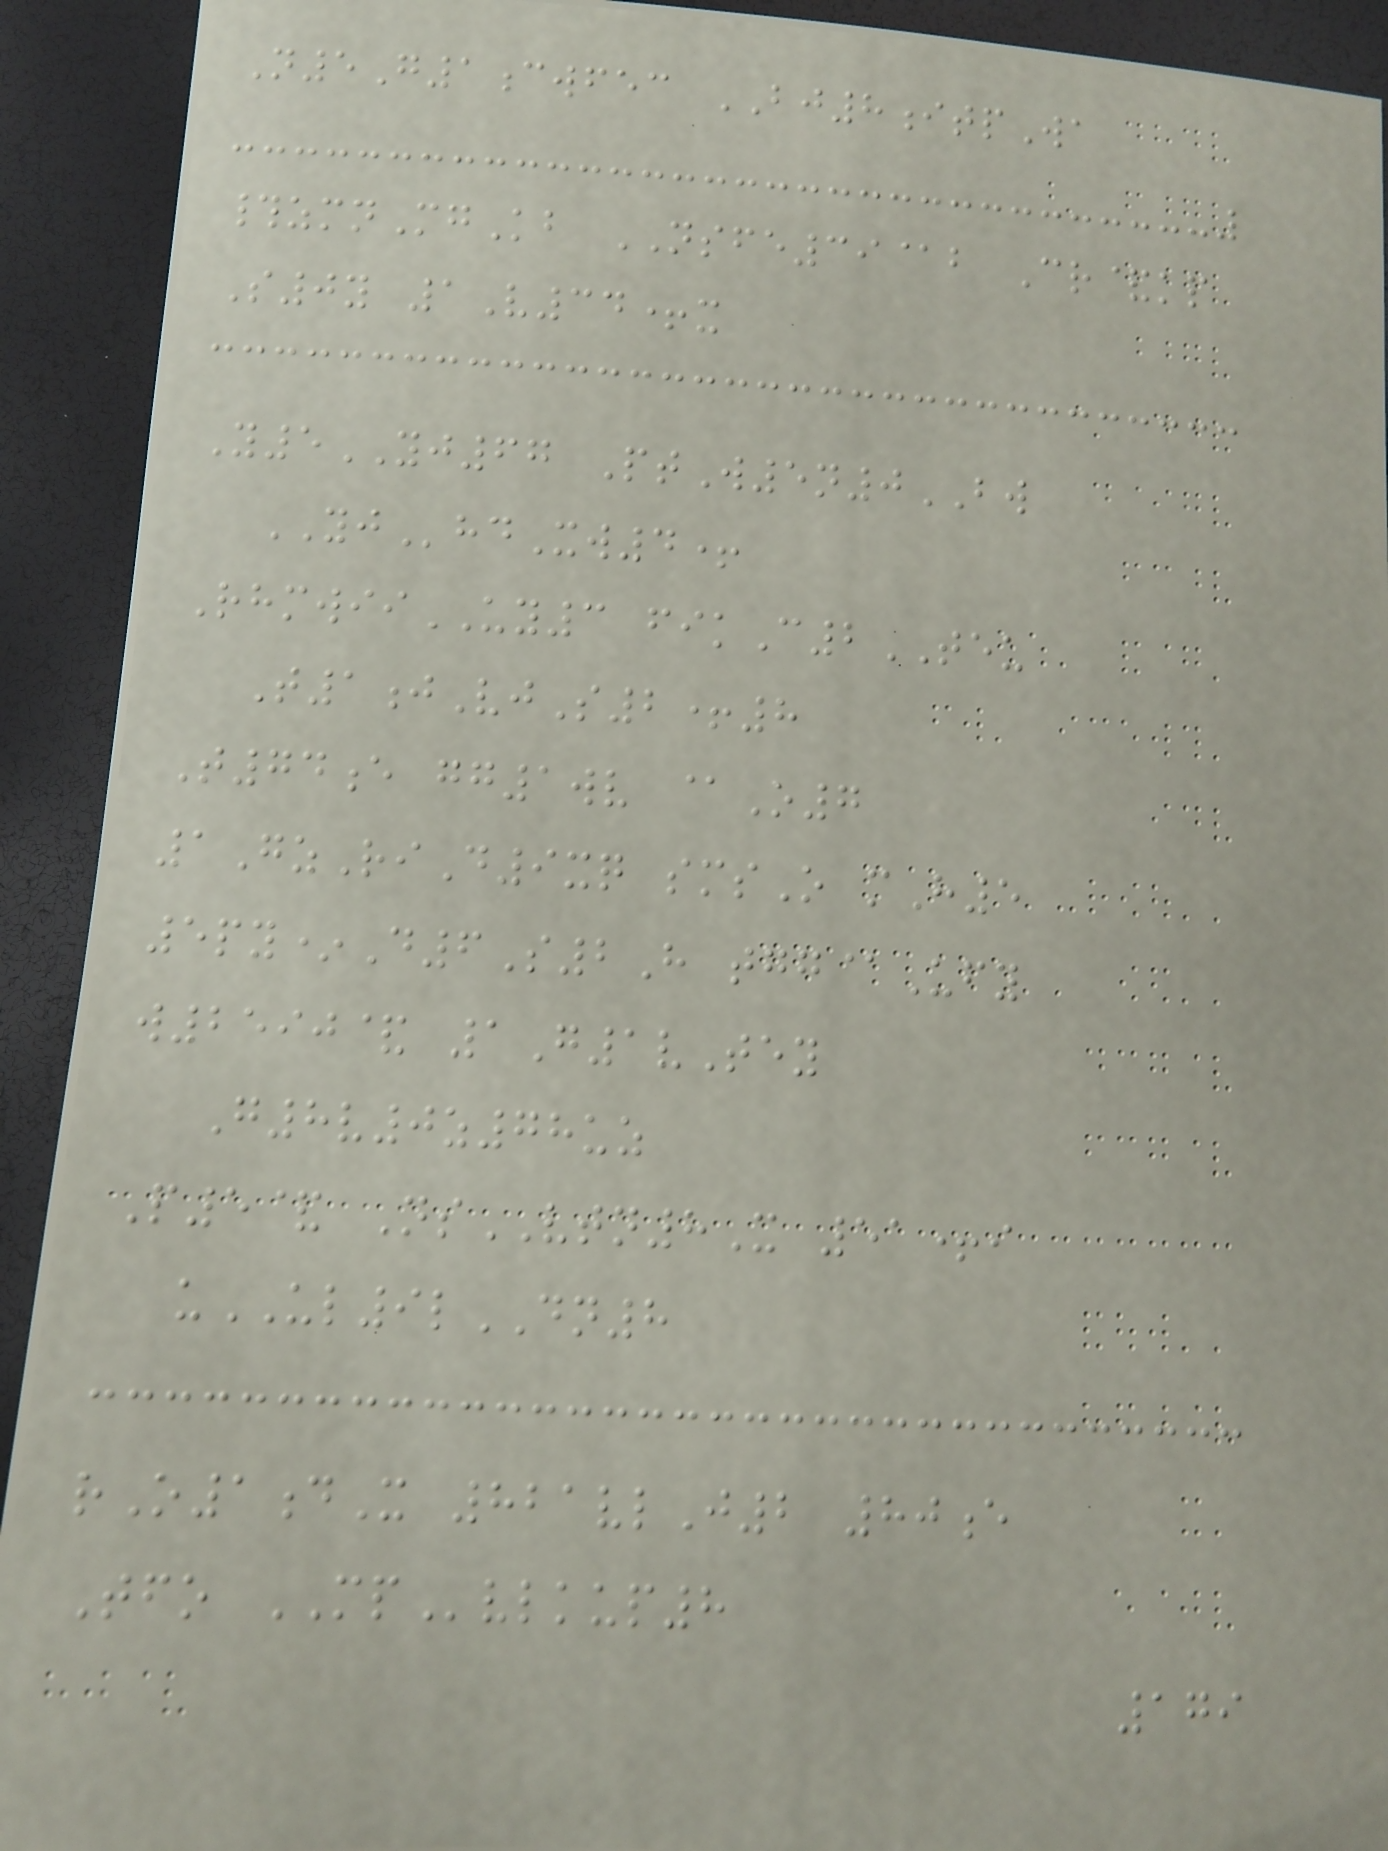N5G1cwfec BJ8itpWa
#zmnMgKb NSFE39@b Cr&kp
S0y 1V34+x
Y5YJ67 PtW5n0BW
YJhdXw4+
RhmwiiUY3 fikC2TEU
T1jVjS2+8
T74e gg1wv @O7
1GzRiD9xq smsO mH5
5py*D6S2H tgg@Ufy
w2590& 1G1vTey
G8v0z78uz
P5& NsVTN8X 51+i
uUL9lDN8
rO1dX 821vlJ2 80e
Tfo MPvlkup8
179
